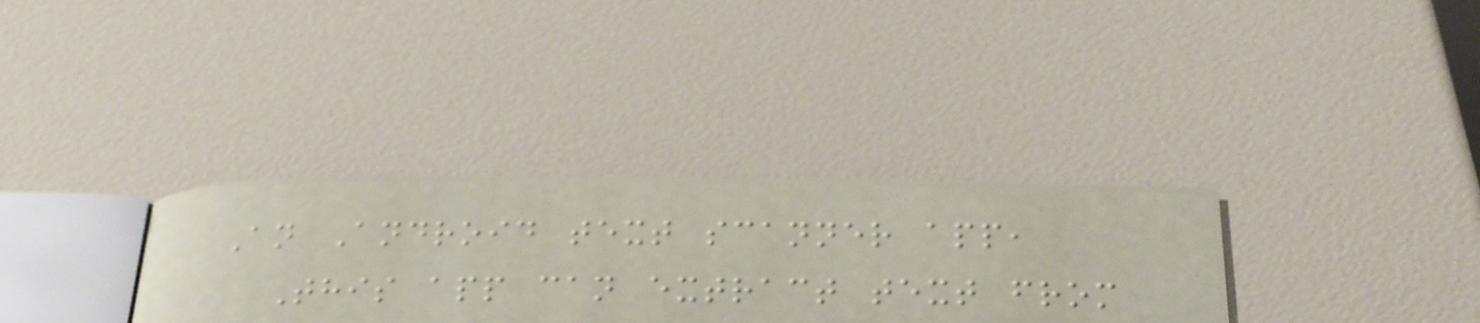An Android text scanner app,
This app can extract text from
